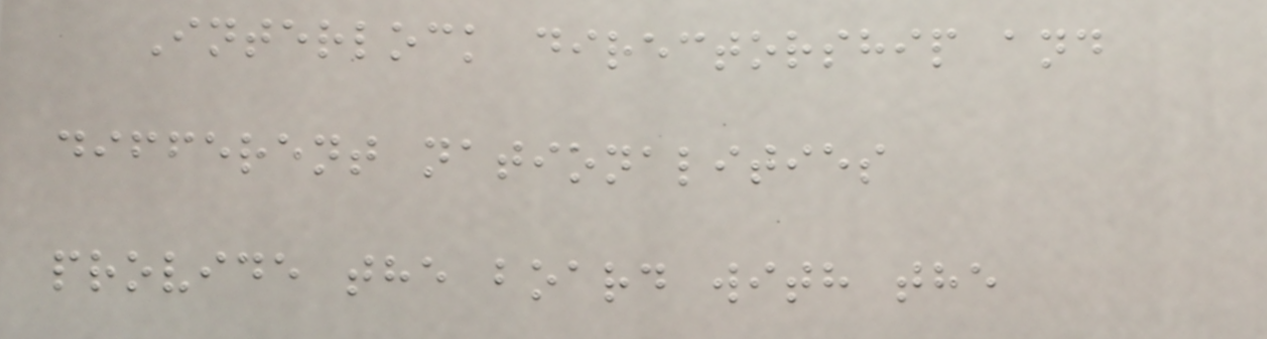Interlock directorship and
different nationalities
provide the board with the
